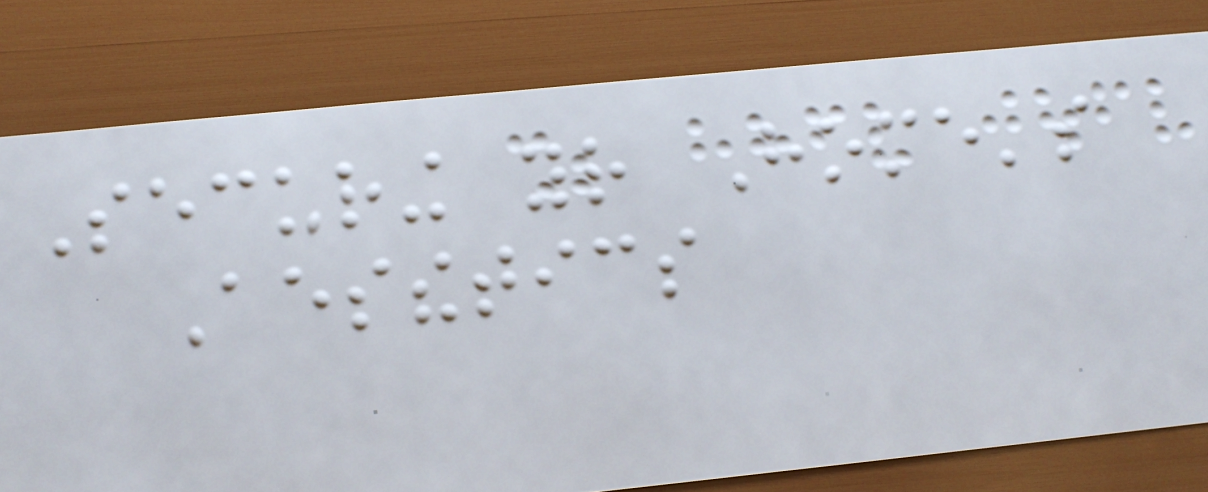Securing your Home's
Aesthetics
